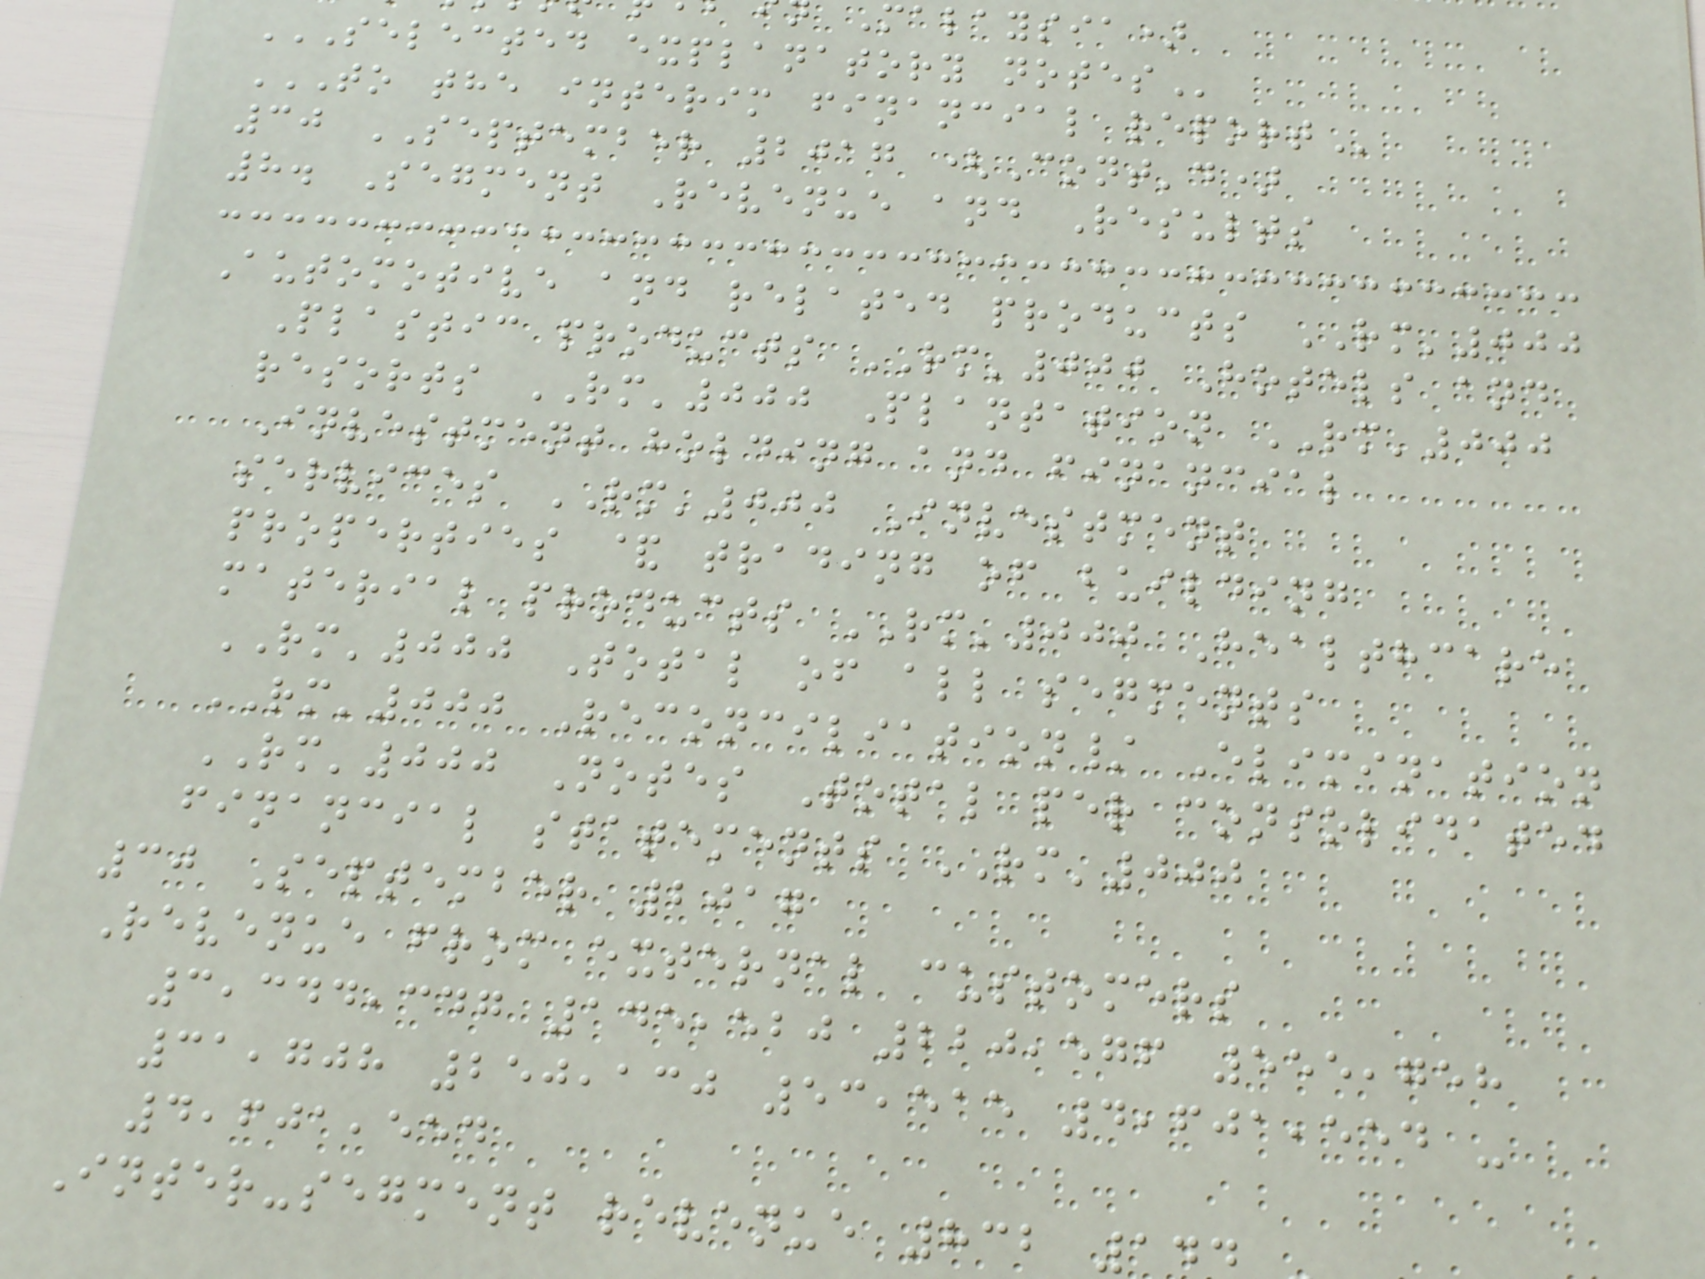Malaysia)
SELECTED EXPLANATORY NOTES
TO THE INTERIM FINANCIAL REPORT
30 SEPTEMBER 2017 (Cont'd)
8. Segment Revenue and Results
Automotive and related products RM'000
Plastic products RM'000 Hotels and
resorts RM'000 Plantation RM'000
Investment holding and financial
services RM'000 Investment
properties & trading of building
material products RM'000 Healthcare
RM'000 Total of all segments
RM'000 Reconciliation/ Elimination
RM'000 Notes Total per consolidated
financial statements RM'000
30 September 2017
Revenue from external customers
3,344,347 145,520 220,576 555,758
31,708 250,130 53,515 4,601,554 -
4,601,554
Inter-segment revenue 832 1
